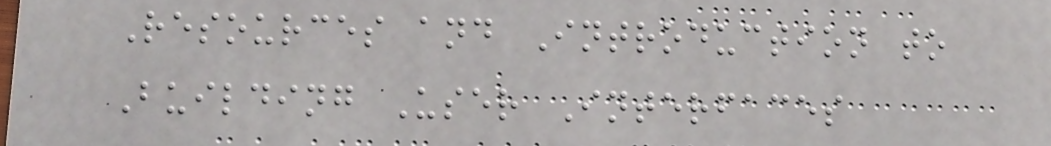Resources and Introduction to
Building User Interfaces
